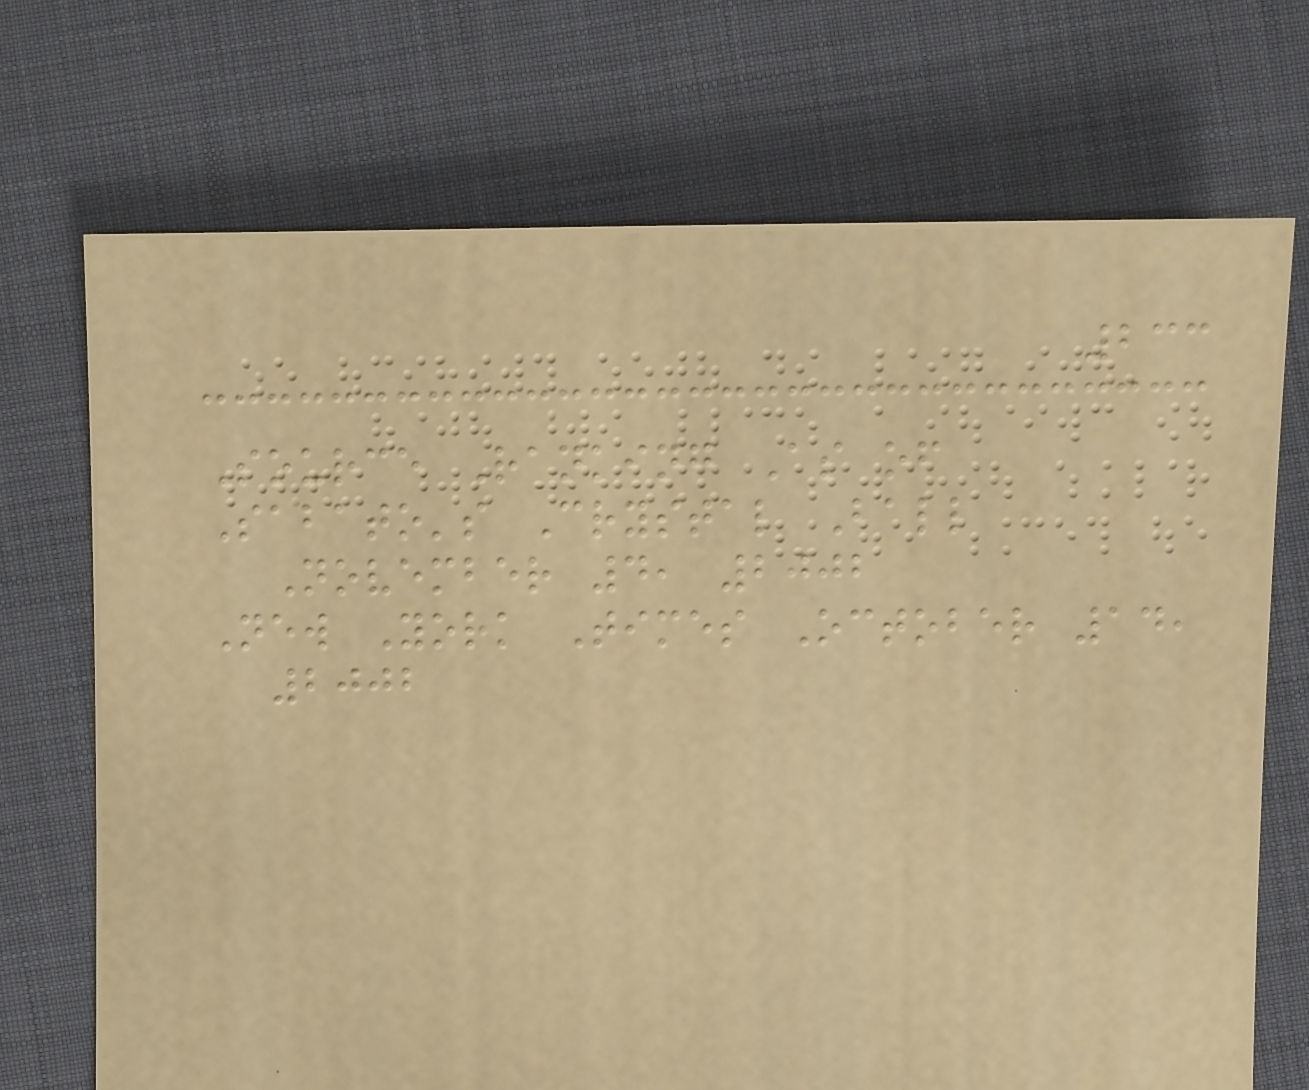233
Source Ranking As of
Sabato's Crystal Ball
November 4, 2002
New York Times October 14,
2002
